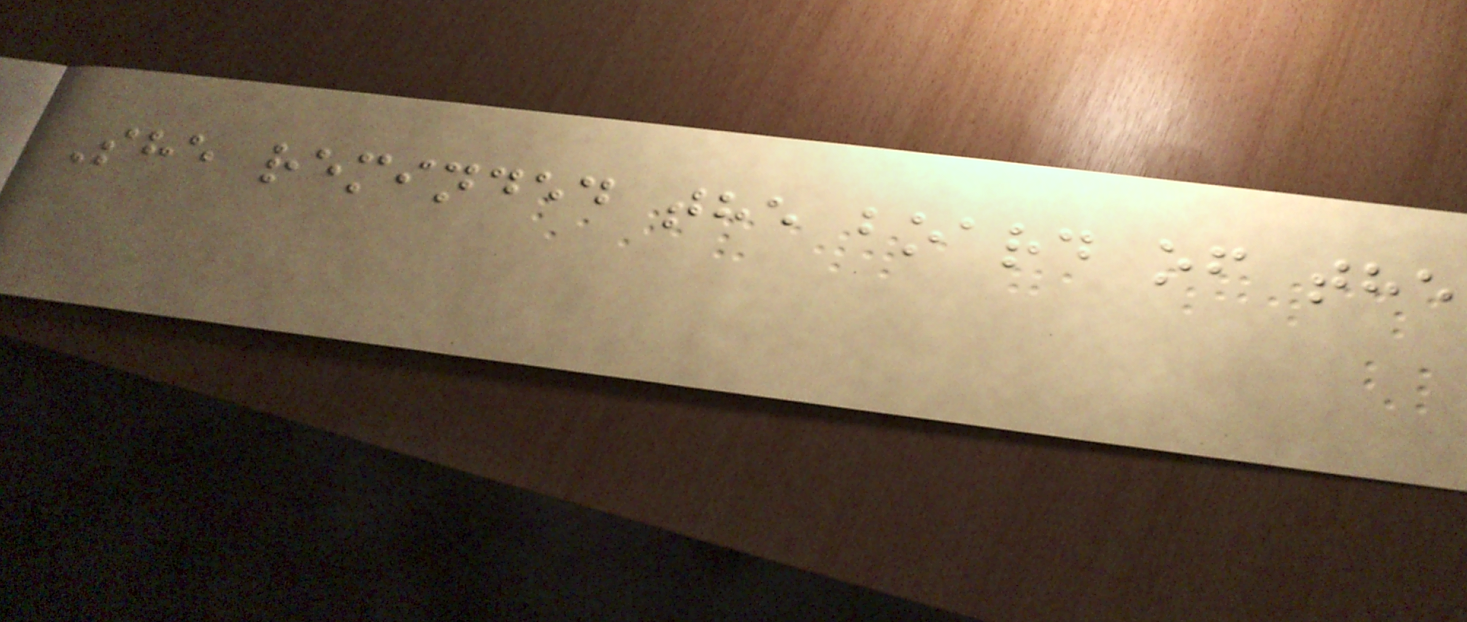She reminded the board of the
